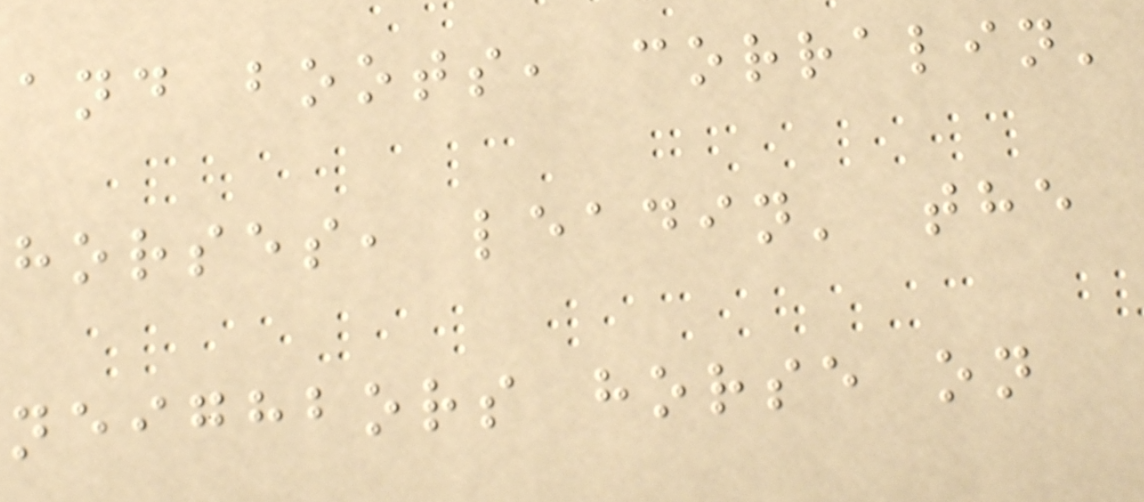and boots, corralin'
horses, leadin' the
neighbors horse on
